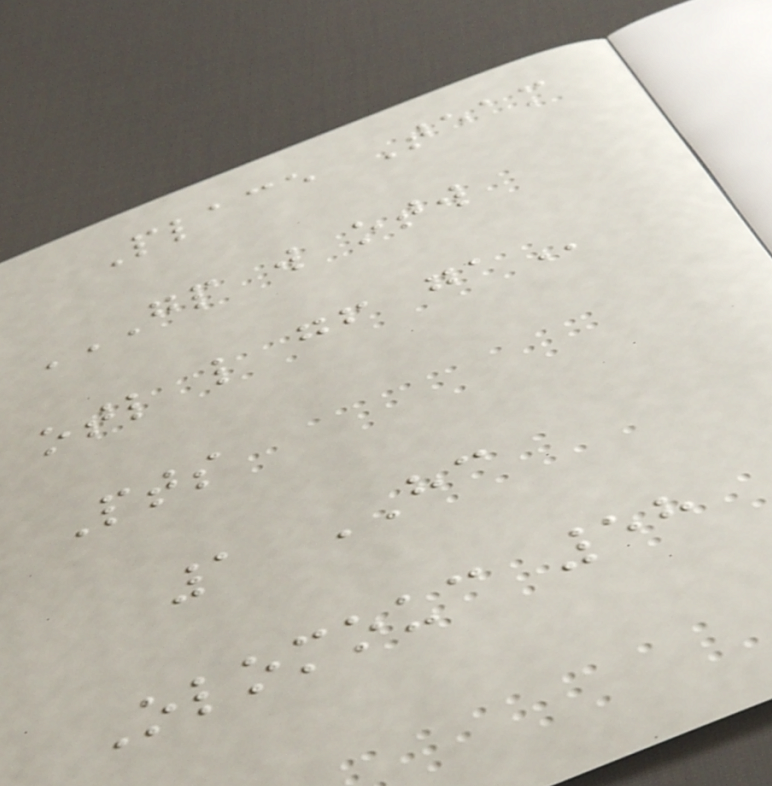Place Team
GP W OTW
OTL L GF GA
Pts
1 HC
Olomouc 58
